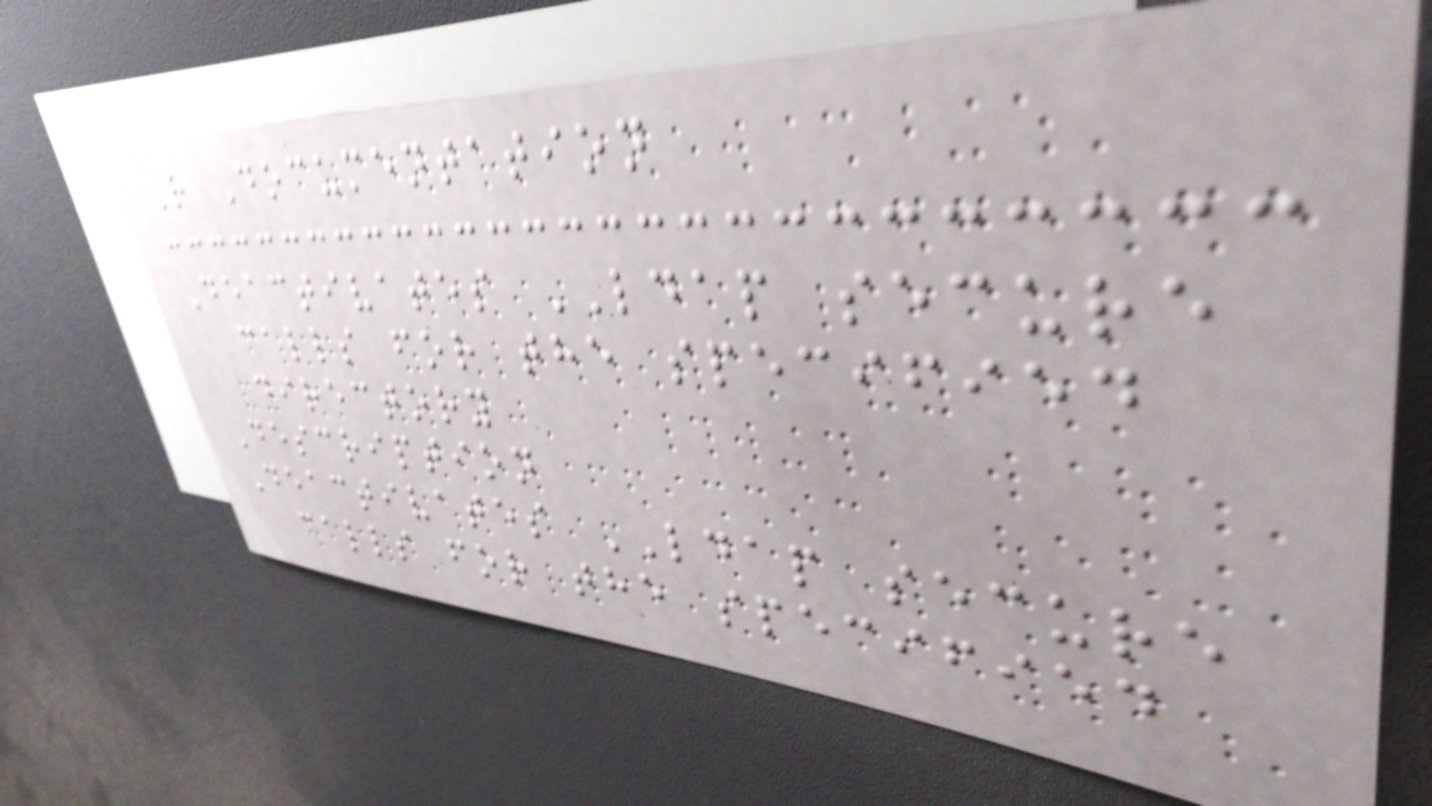R Documentation
Deactivates LDAP secure
calls for the specified
directory
Description
Deactivates LDAP secure
calls for the specified
